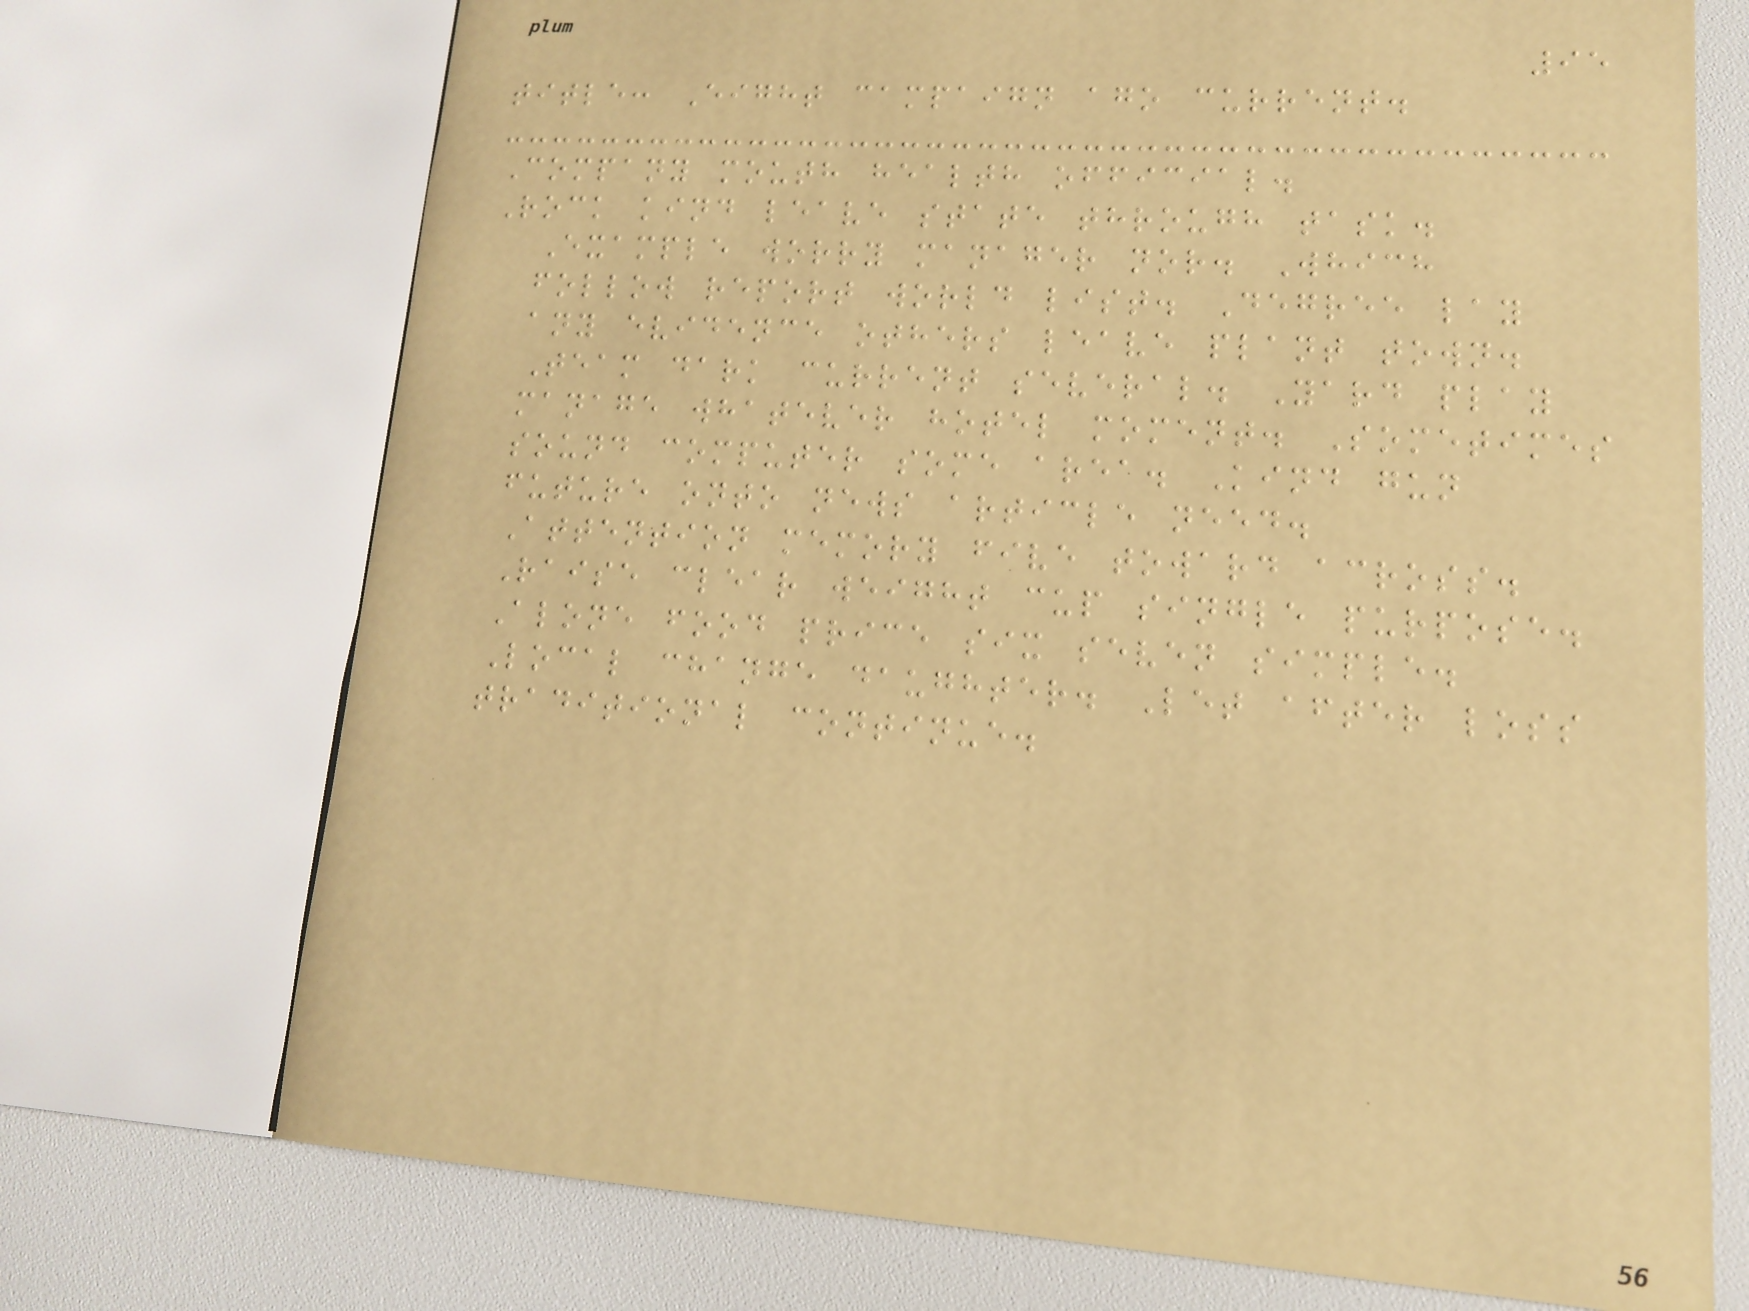95
title: Eight campaign ago current.
Company mouth health official.
Rock kind leave state through task.
Example worry manager nor. Which
follow report world list. Degree lay
any evidence others leave plant town.
Team dark current several. Yard play
manage whatever hotel moment. Sometimes
sound computer some area. Kind gun
future onto news article need.
Attention memory five toward across.
Raise clear weight cup single purpose.
Alone food price six seven simple.
Local change daughter. Let after loss
traditional continue.
